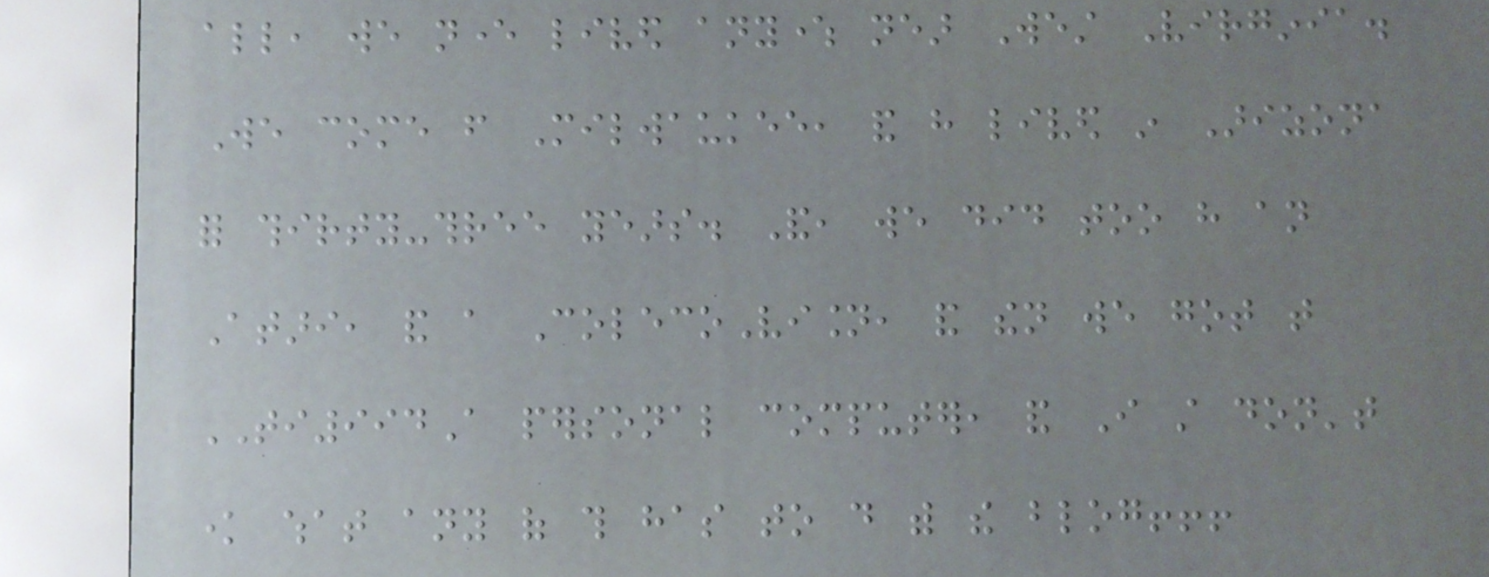all, we never lived anywhere near West Virginia.
We come from Milwaukee, and have lived in Arizona
for thirty-three years. And, we did too have an
Atari, and a ColecoVision, and then we got that
TI994A personal computer, and I still don't
know what any of this has to do with the blog!!!
